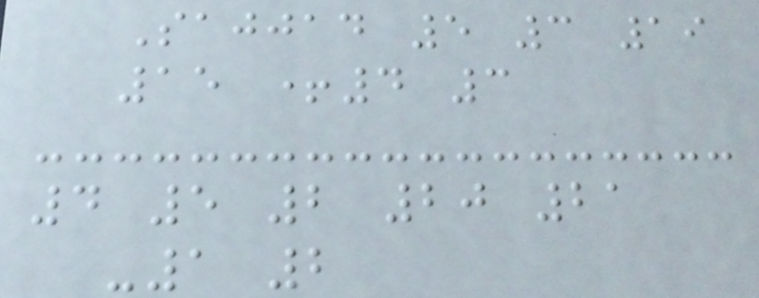Sajjad 5 3 19
15 +4 3
4 5 2 20 21
-1 2
